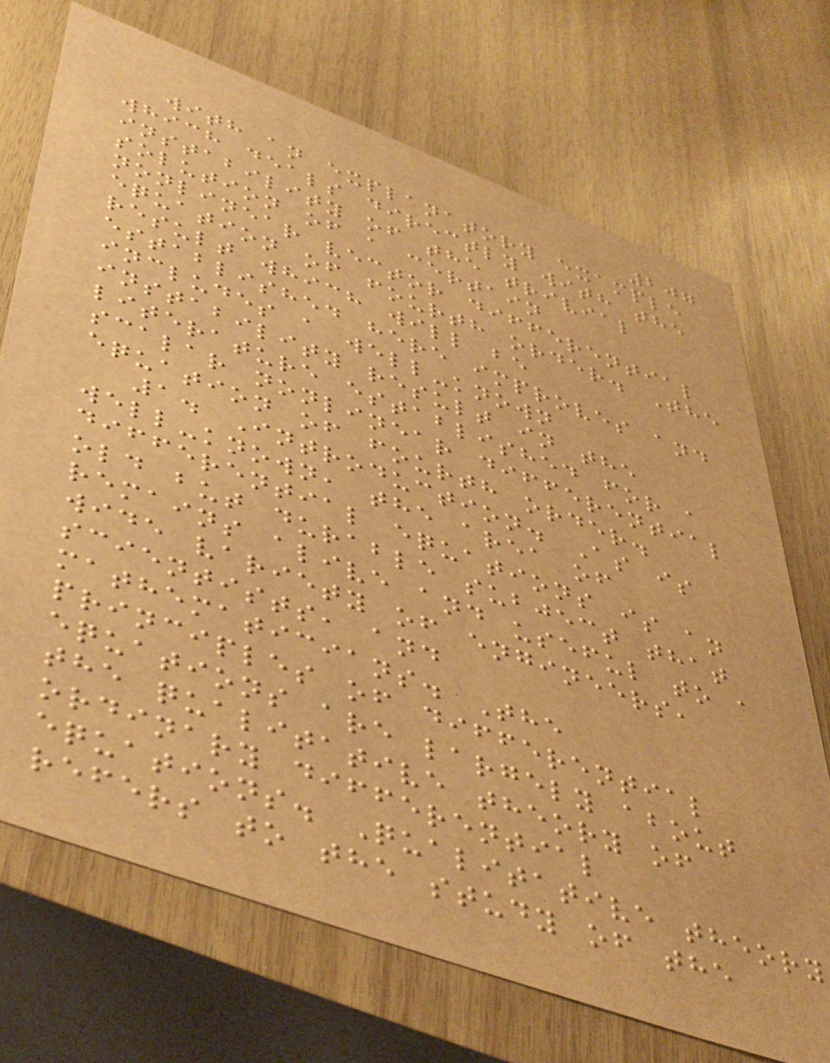207
with an explanatory example
which deals directly with the
instability of the trivial
solution of a certain
nonlinear vector differential
equation of fourth order. The
result which will be
established here improves and
includes a well-known
instability result in the
literature established for a
scalar nonlinear differential
equation of fourth order.
1. Introduction. As is
well-known, the area of
differential equations is an
old but durable subject that
remains alive and useful to a
wide variety of engineers,
scientists, and
mathematicians. The
principles of differential
equations are largely about
the qualitative theory of
ordinary differential
equations. Qualitative theory
refers to the study of the
